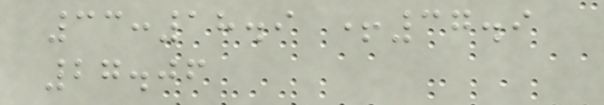33:18.9 +37.9
27.06
